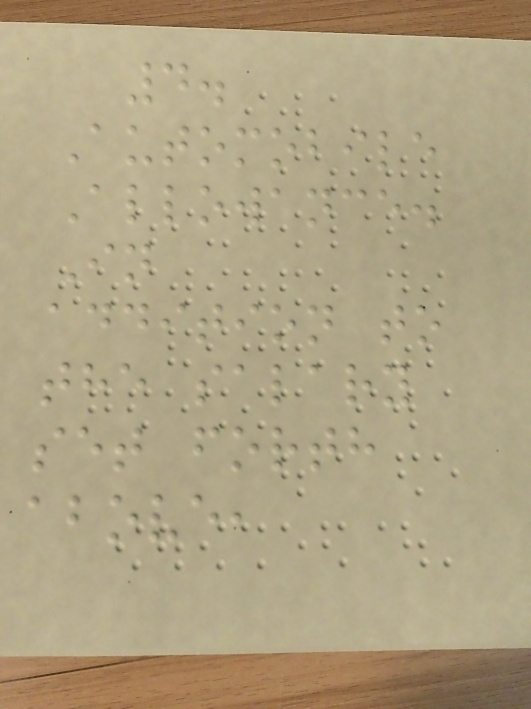4.
Automobile
Allowance.
In
addition to
the salary
set forth
above,
